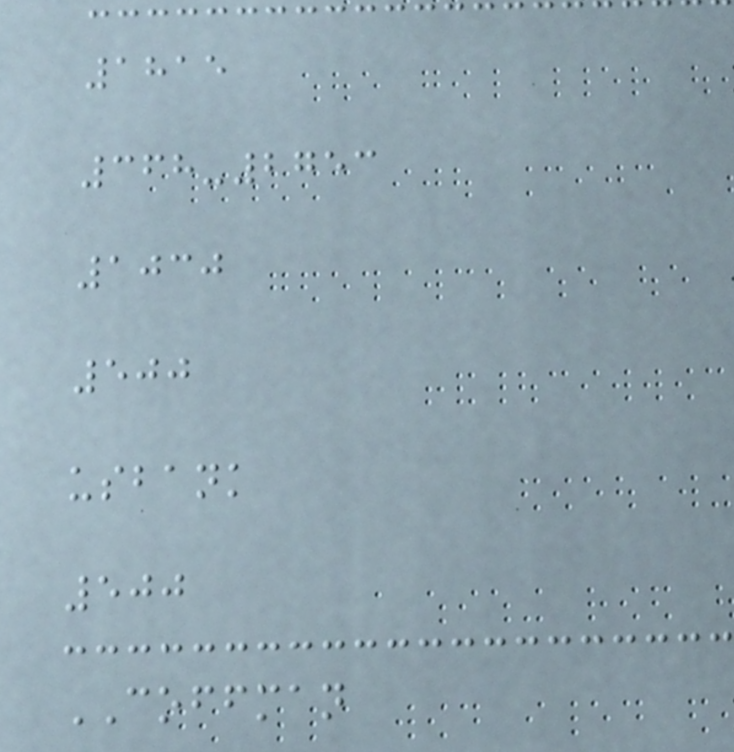1815
368-2753
1030
500
usbank
500
COFFMAN
